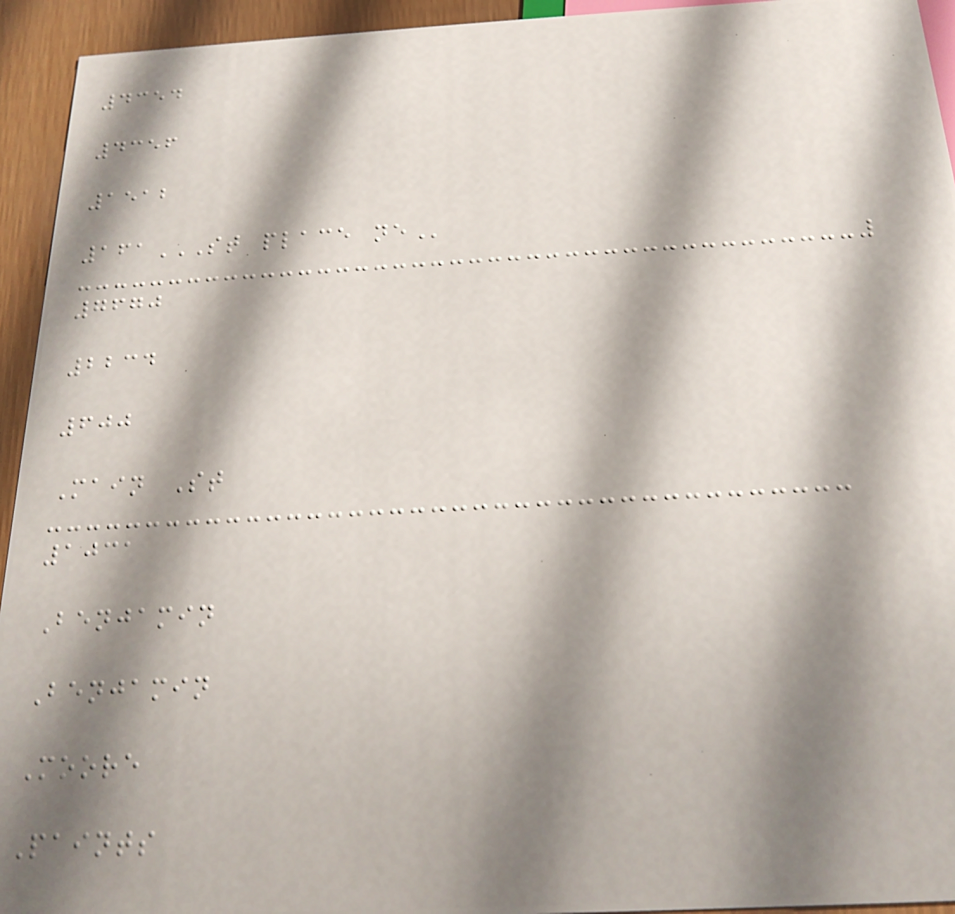4354
4356
1512
161ST PLACE NE
7670
2234
600
Main St
1031
Benjamin
Benjamin
Moore
Paints
